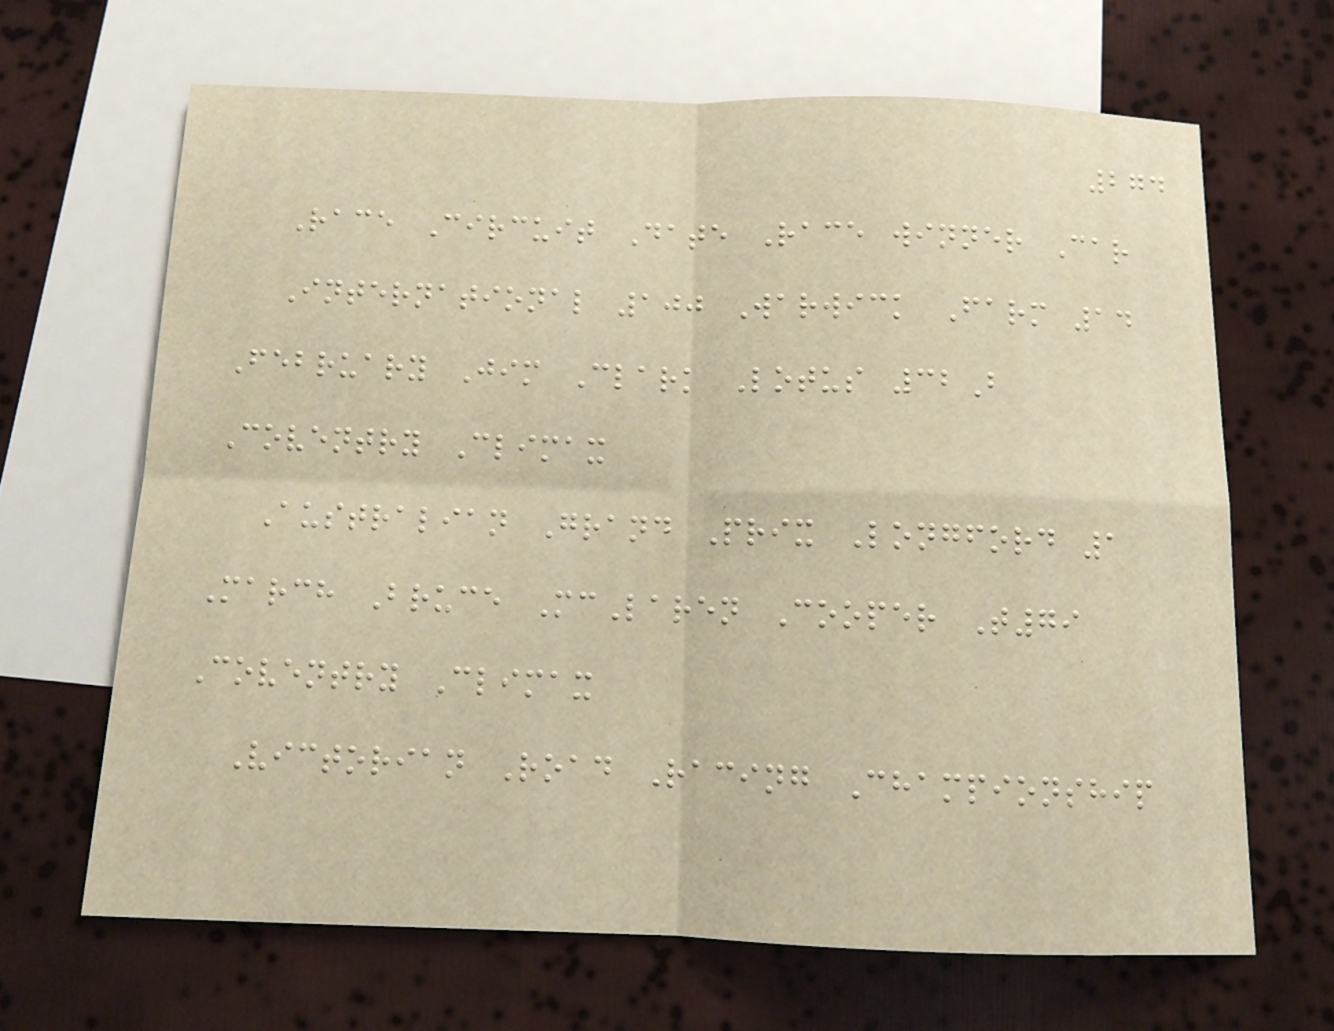274
Race Circuit Date Race winner Car
International 100 Warwick Farm 14
February Jim Clark Lotus 32B
Coventry Climax
Australian Grand Prix Longford 1
March Bruce McLaren Cooper T79
Coventry Climax
Victorian Road Racing Championship
